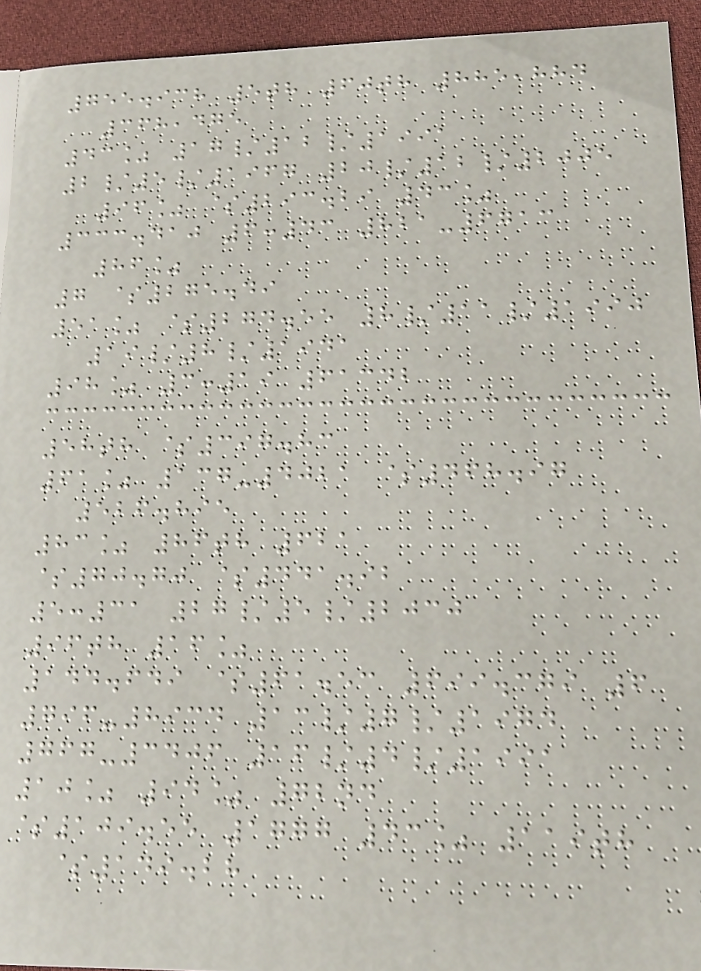755.938 5th 60th 885,884
368,475
43% 17/12/1991
2/5/1967 20/12/2005
96% $293.29 43%
333.410 6:43 821-6713
86%
7 $275.49
51% $274.55 8/11/1990
19/8/1941
98% 3:19 61342
58th $397.83
61% 137-4021 $468.97
526.895
83% 86th 621
$70.70 $441.92
5:31 27/5/2030
96th 16%
144.649 $61.53 699.379 6
796-8934 13/7/1974
767-3406 16/4/1991
10% 94% 72nd
$109.55 1777 43% 119th
$149.28
